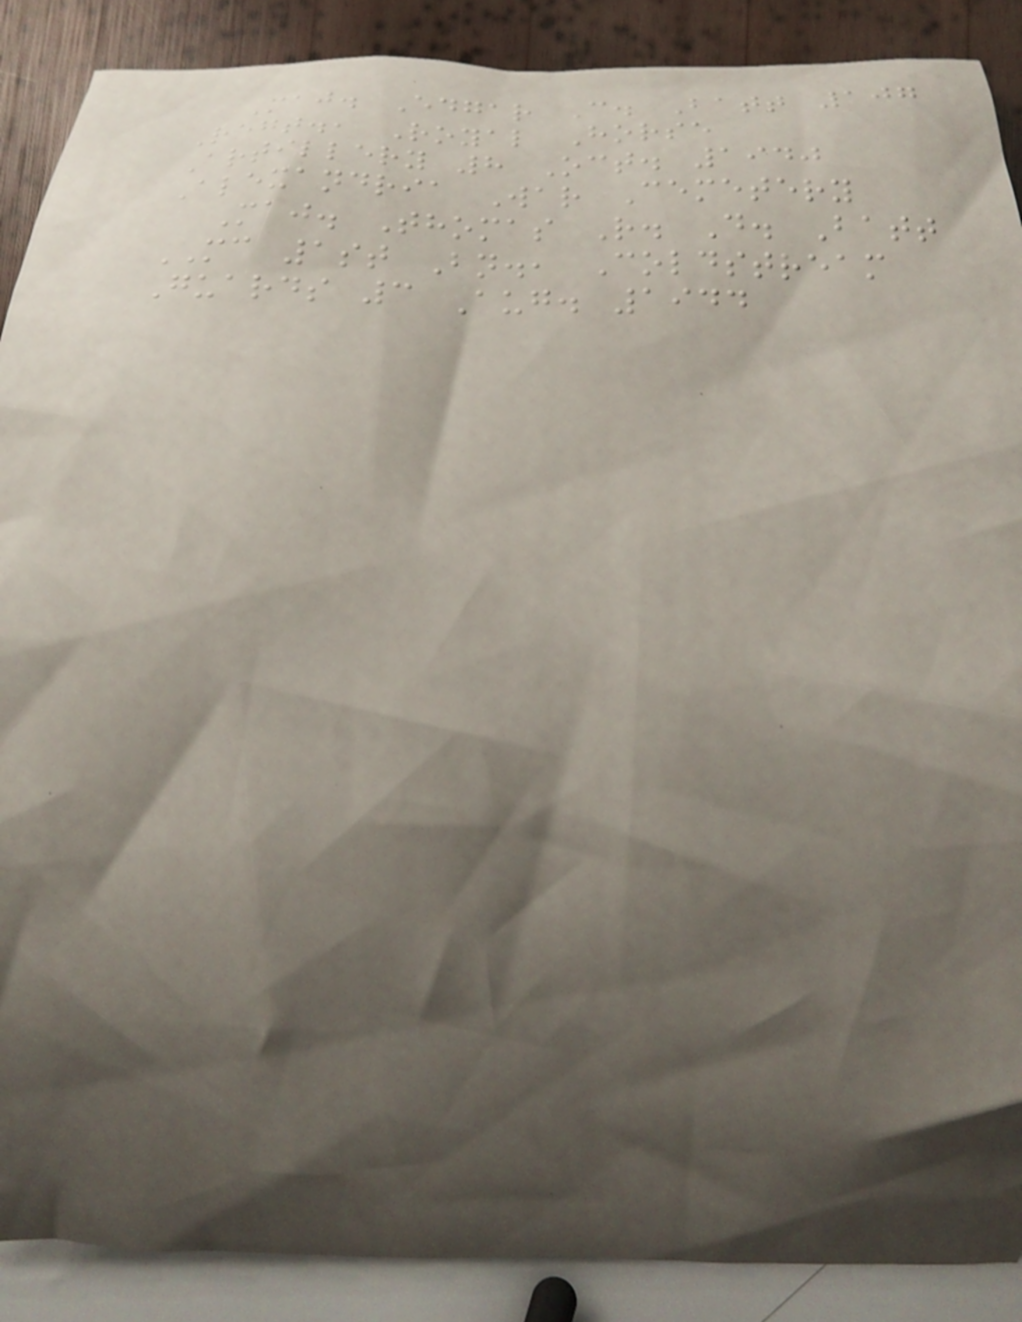Maj. Edgar C. Batt 107
Regt., Royal Horse
Artillery 8 Oct. 1940
Alexandria War Cemetery
Maj. Thomas R. D. Batt
MC 1st Bn., Coldstream
Guards 3 Aug. 1944
